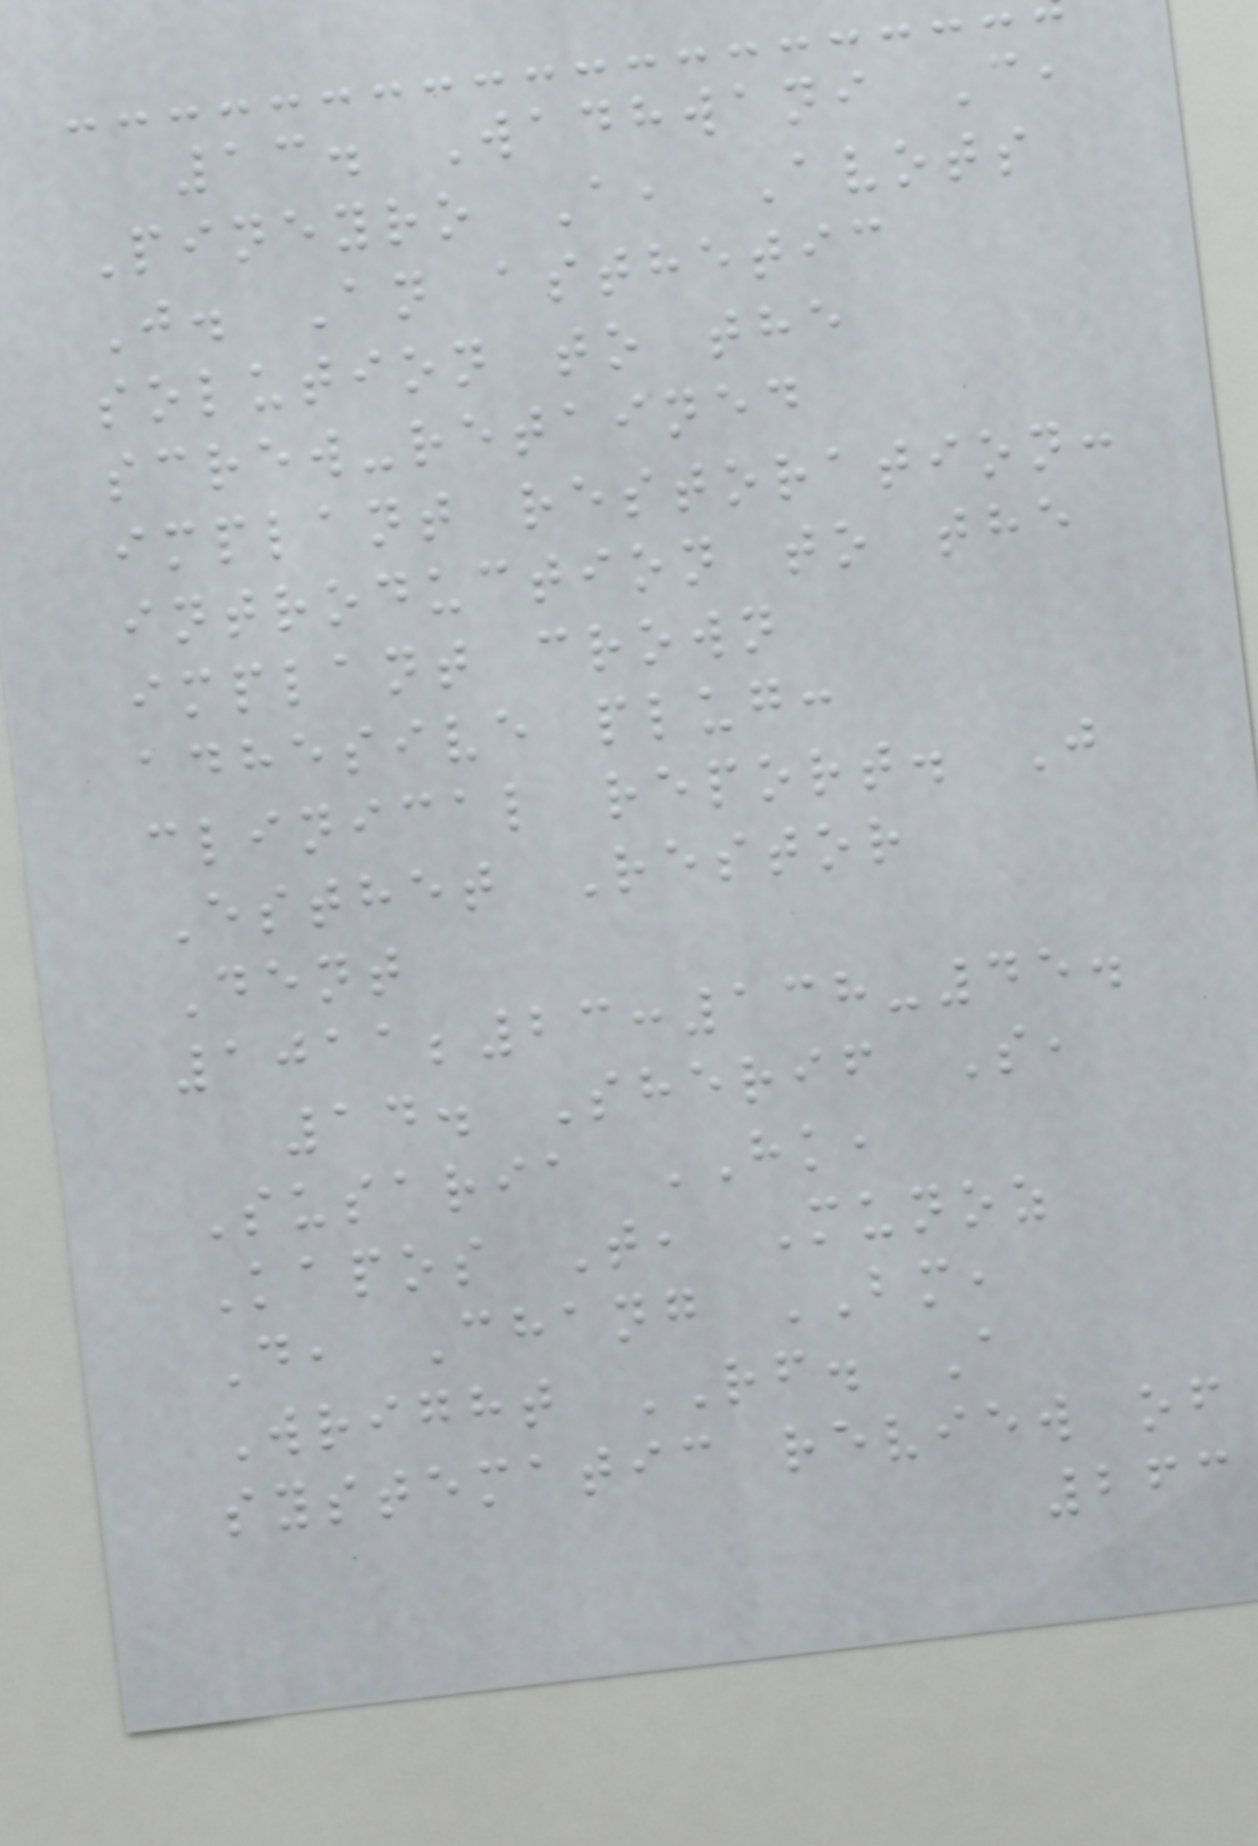13. Wadhwani C,
Pineyro A, Avots
J. An asthetic
solution to the
screw-retained
implant restoration:
introduction to the
implant crown
adhesive plug:
clinical report. J
Esthet Restor
Dent
1011;23:138-45.
14. Sherif S,
Susaria HK,
Kapos T, Munoz
D, Chang BM,
Wright RF. A
systematic review of
263
